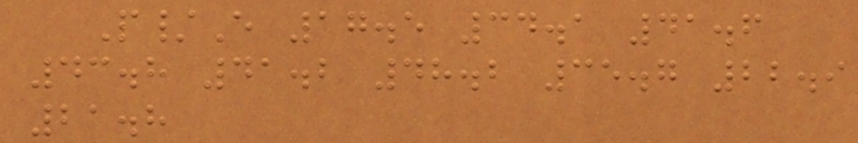P/E 17.5 34.1 41.6
43.8 41.2 48.2 35.7 22.9
21.8
